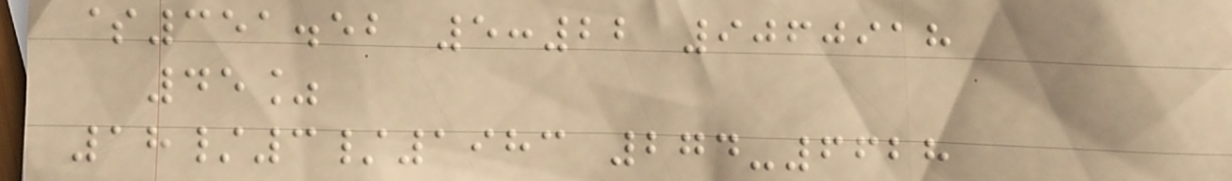$351.52 5:22 9060918
45%
18/3/1983 274-6628
